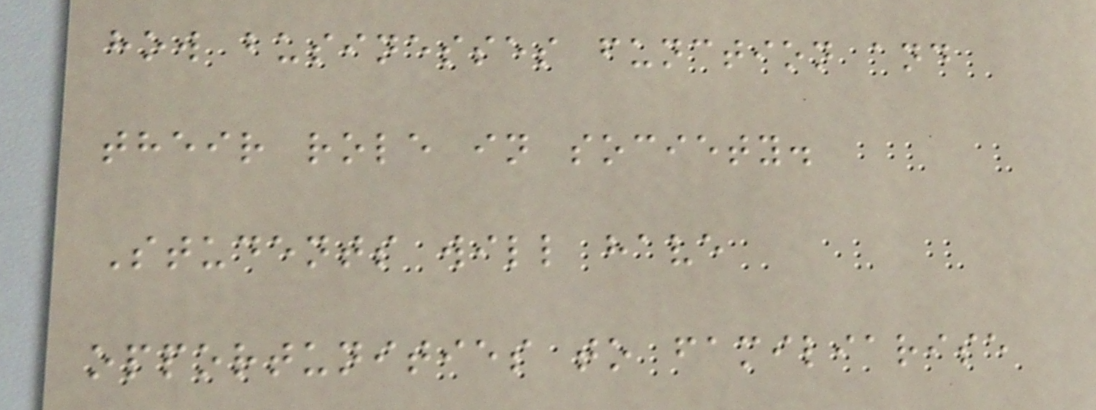how businesses function and
their role in society.
Students will have
opportunities to familiarise
